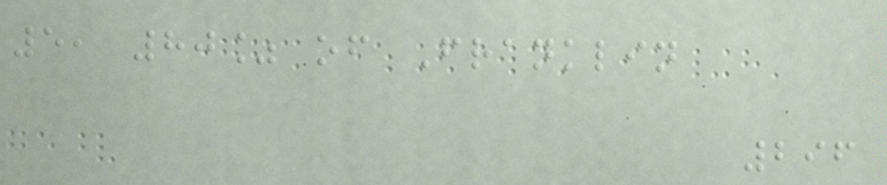5, 80% of Franklin
296
